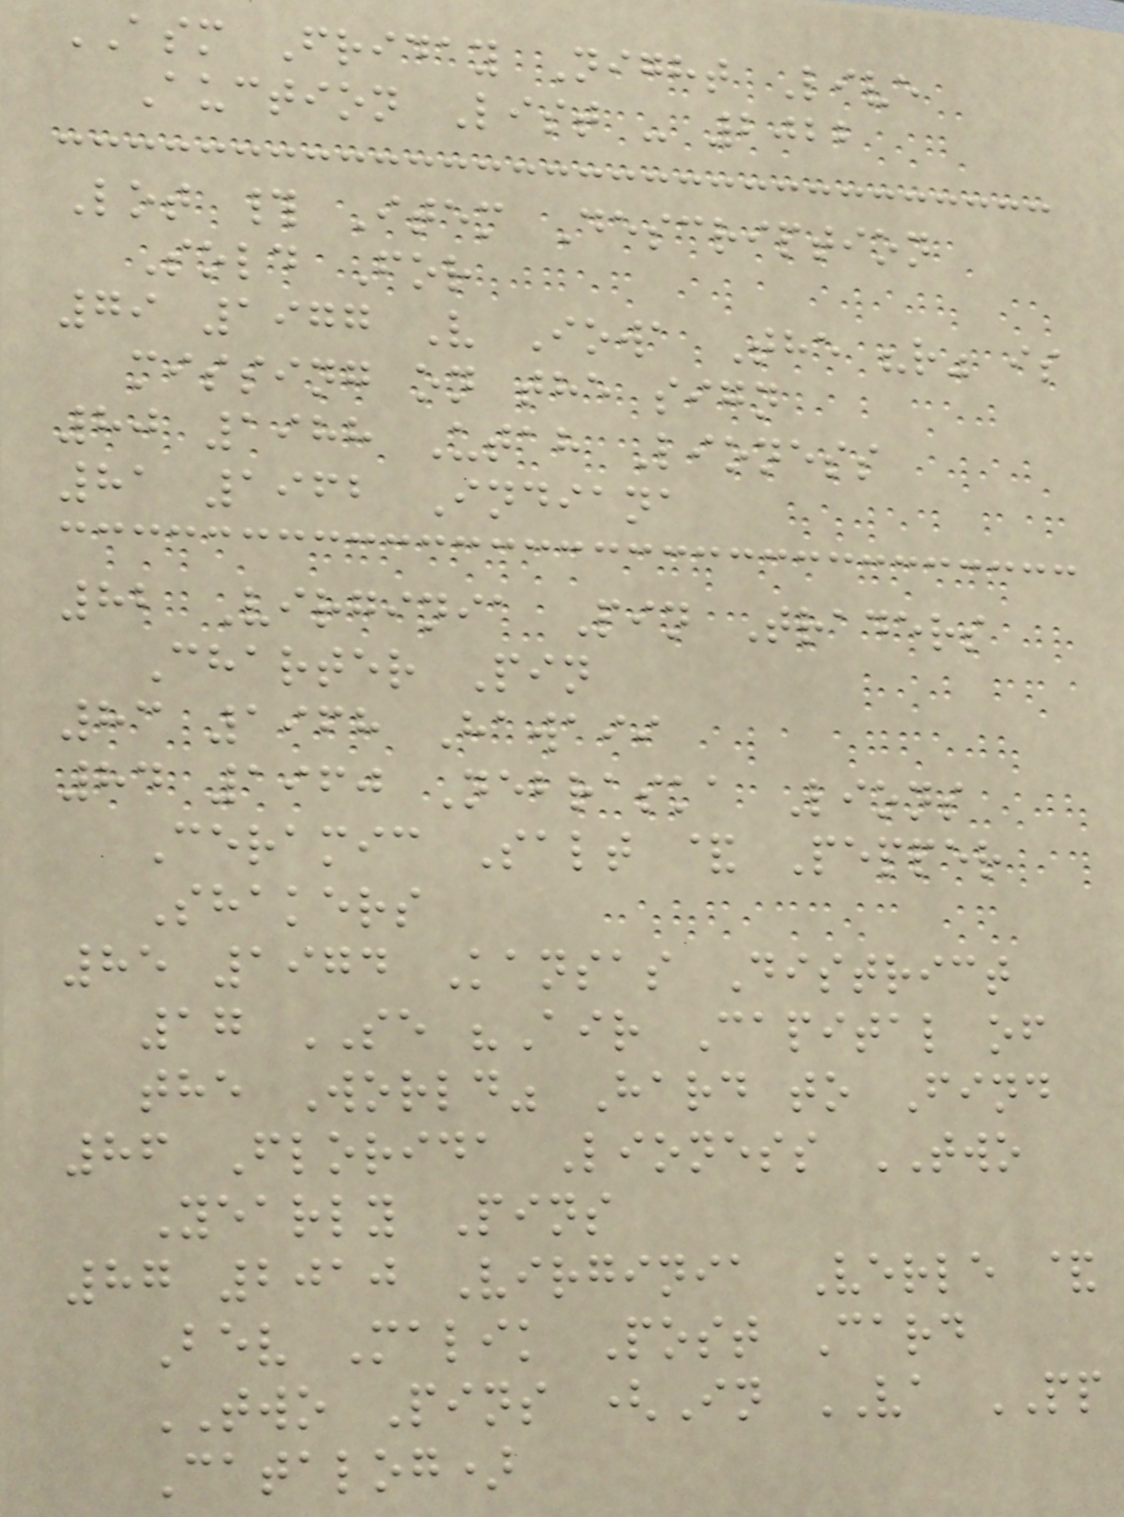ASM Friday Night Live
Auction List - 2022
Lot # Item Description
Sold For
79 1977 V Iowa The "r" is
missing on the sign
80 1988 Utah Lioness
81 1962 Indiana
82 Virginia Pin Traders
Charter Pin
83 1968 Hawaii
84 1960 Nebraska Lions
Ceramic Salt & Pepper
Shakers
85 1974 Kansas District
17 SE "Air Capital of
the World" Hard to Find
86 Florida Lioness TWO
Yearly Pins
87 2010 Virginia Verle &
Bev Malik Post Card
TWO Pins (In VA PP
Catalog)
